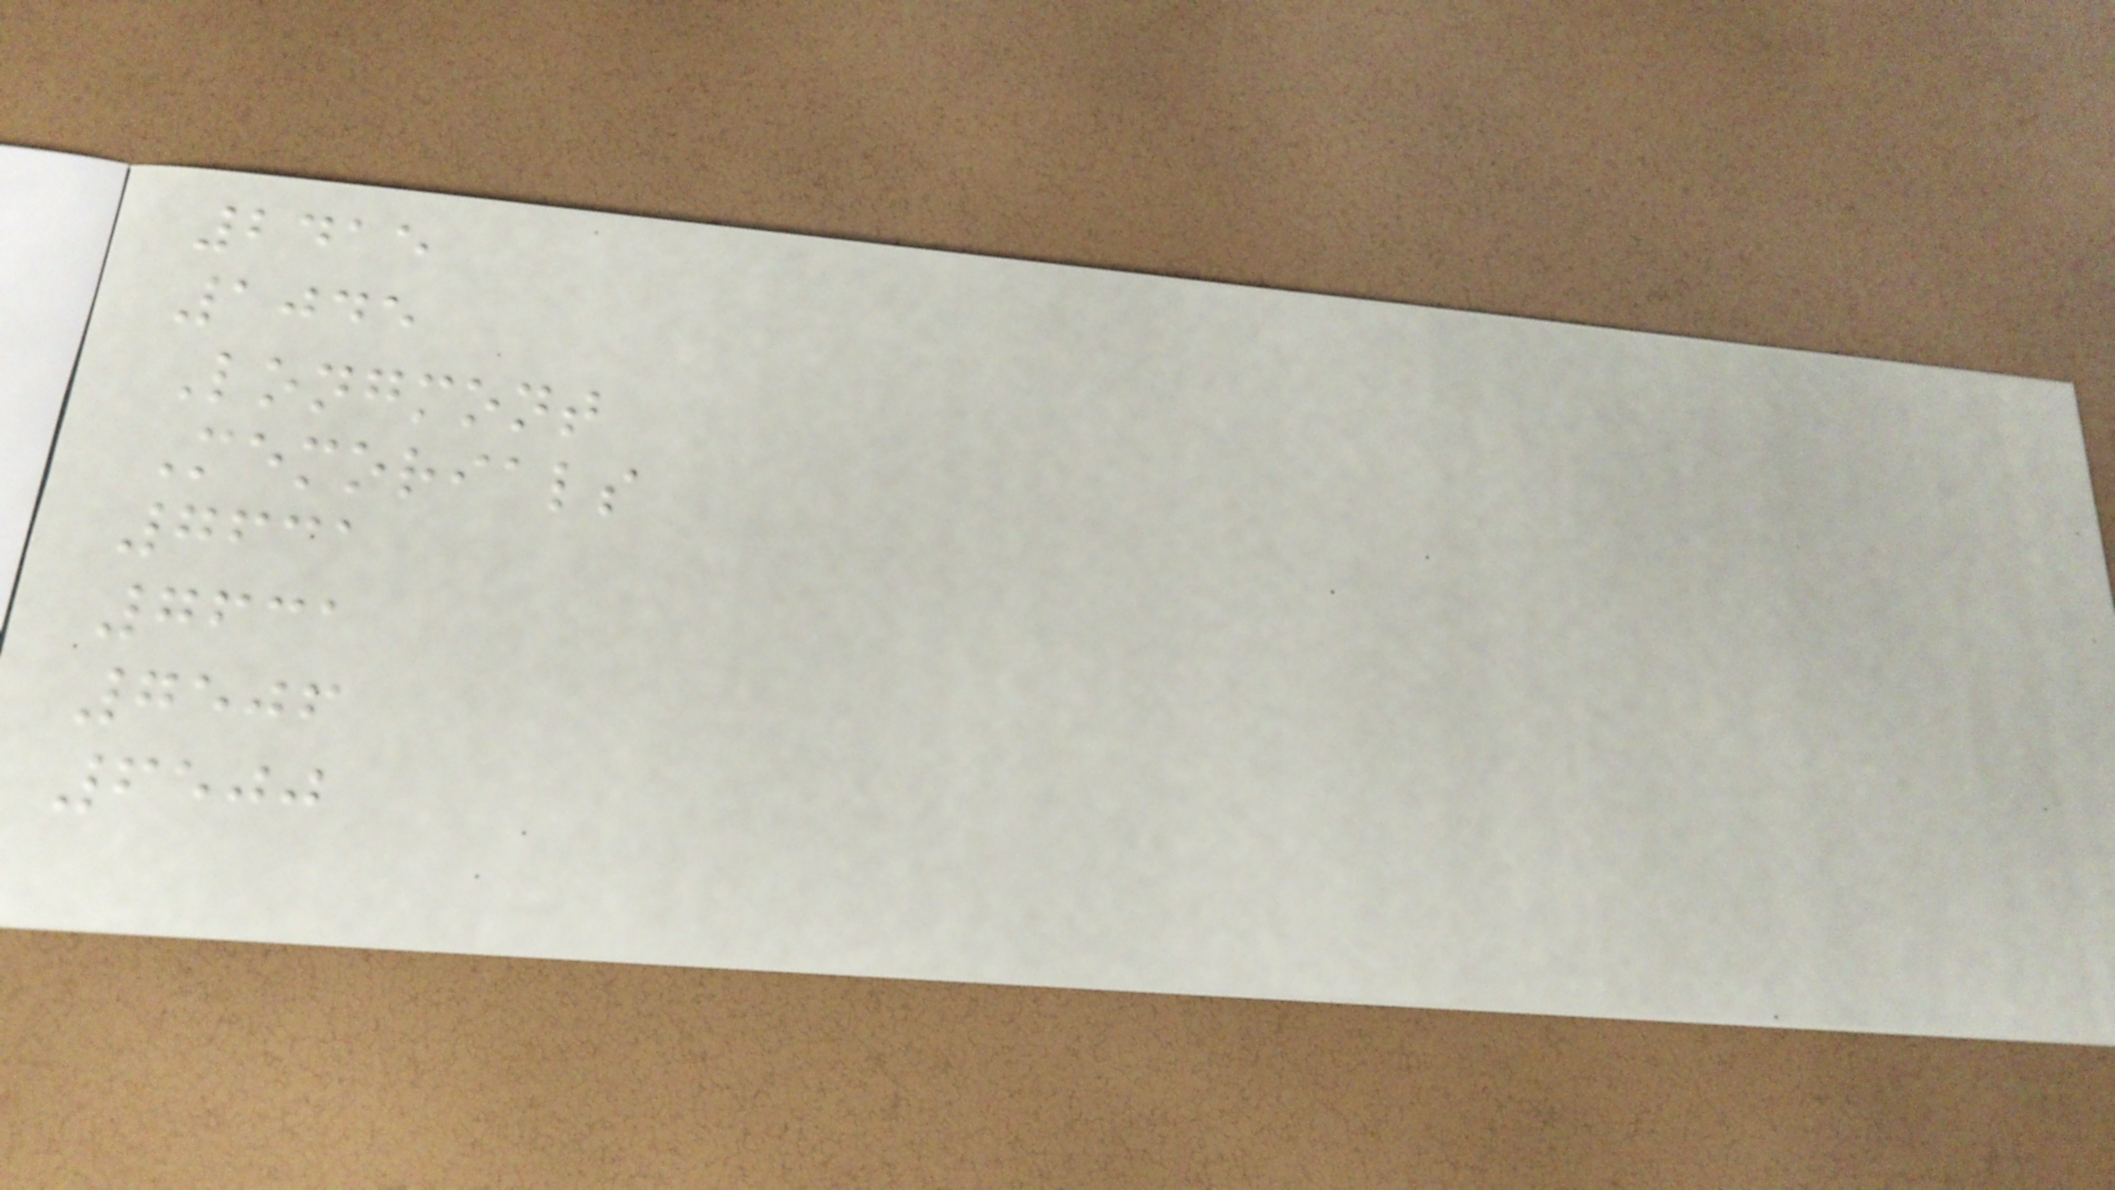2415
1045
Longmont
Memorials
7631
7631
7506
6500
